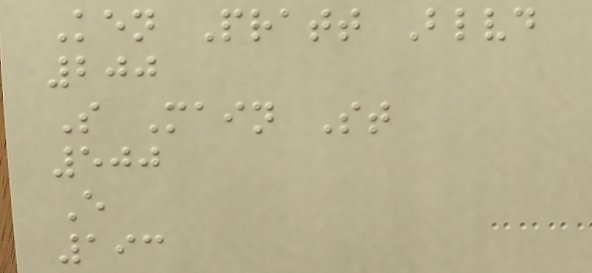Ken Pratt Blvd
200
S Main St
500
E
193
